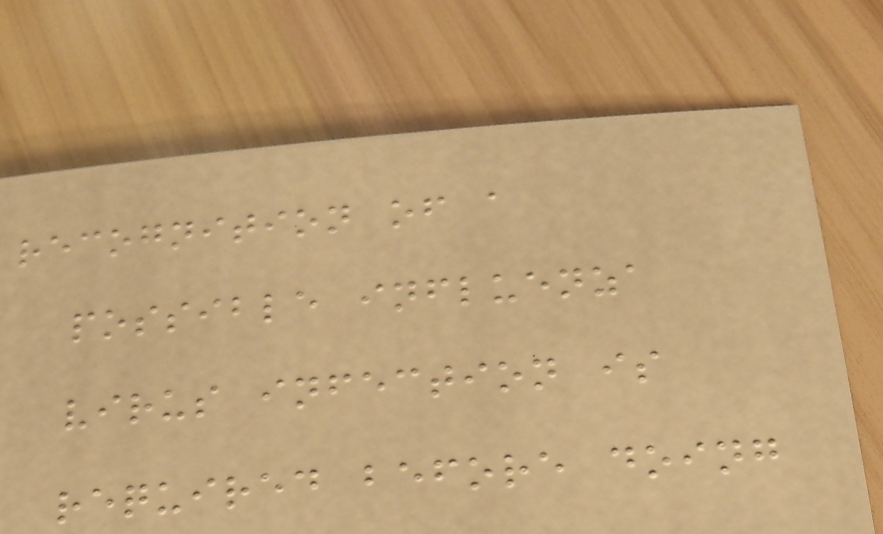recognition of a
possible influenza
virus infection is
required before doing
